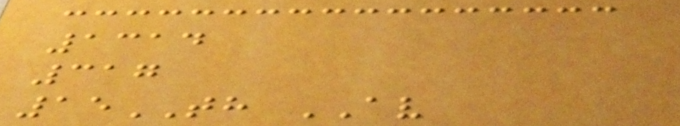1314
317
15TH AV
